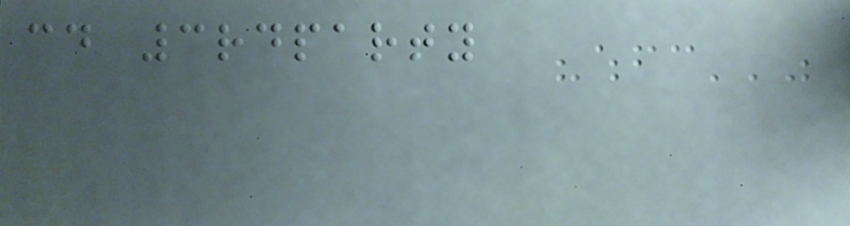cd 3rdparty
